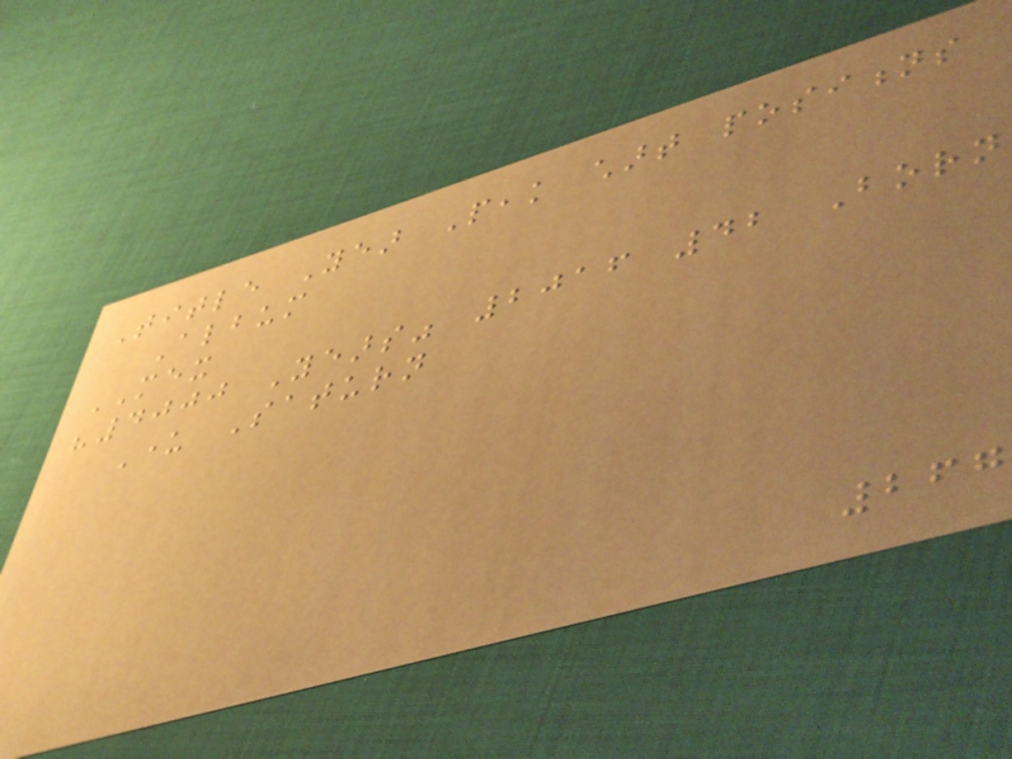Title Year Peak chart positions
Album
MEX
"4000 Years" 2016 42 Born
Under Saturn
267
